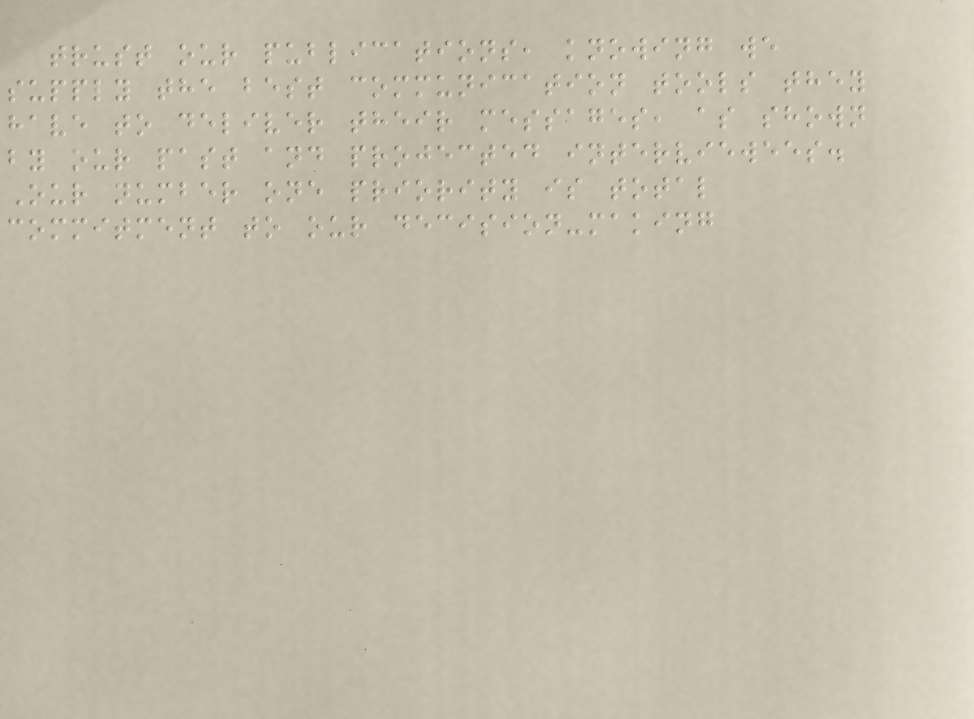trust our publications, knowing we
supply the best communication tools they
have to deliver their messages, as shown
by our past and projected interviewees.
Our number one priority is total
commitment to our decision-making
